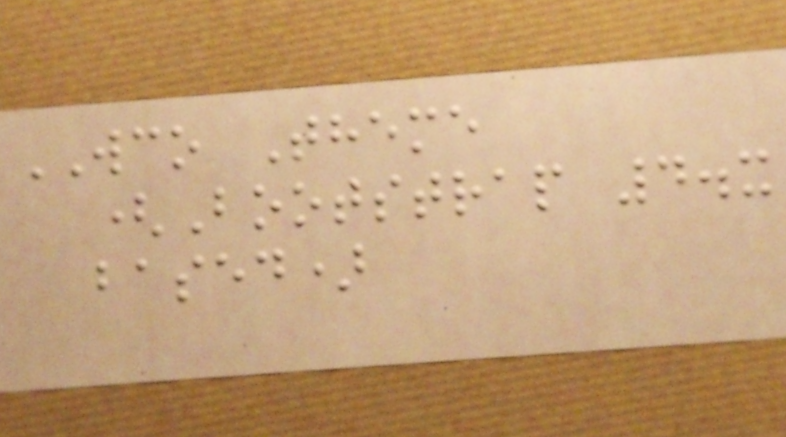WCO Theme
(Bootstrap 4.x
based)
